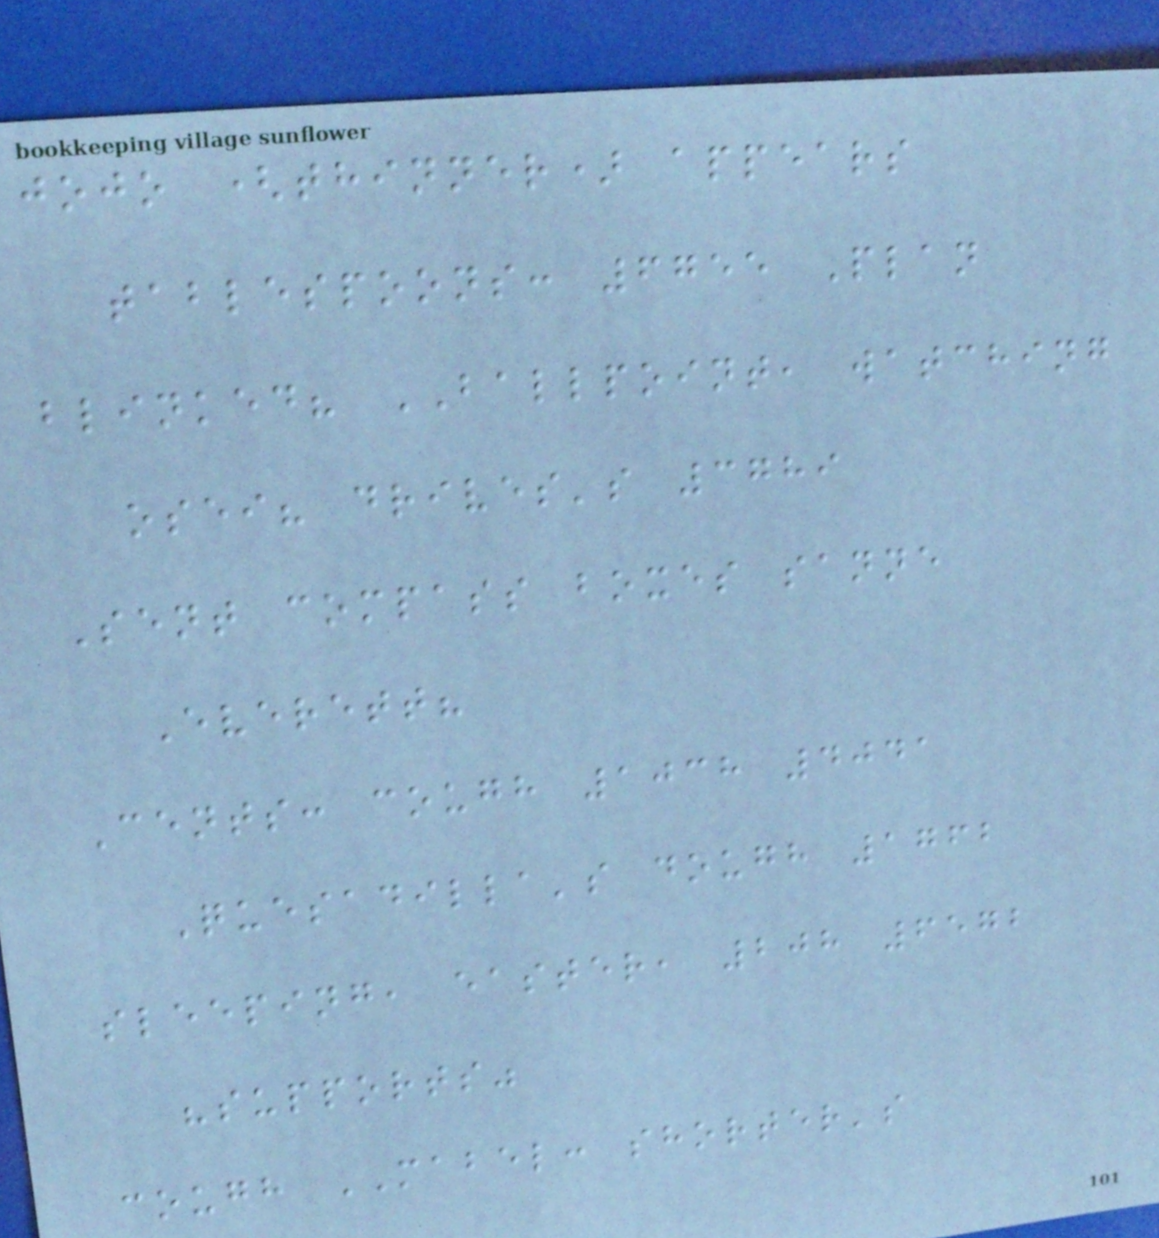jojo (thinner) appears
tablespoons: 6755 Plan
blinked? BALLPOINT, watching
osei? drives's 3789
Sent compass boxes sanne
Everett?
Cents: cough 1038 4041
Quesadilla's dough 1762
sleeping, easter, 208 6572
"supports"
cough MABEL: shorter's
